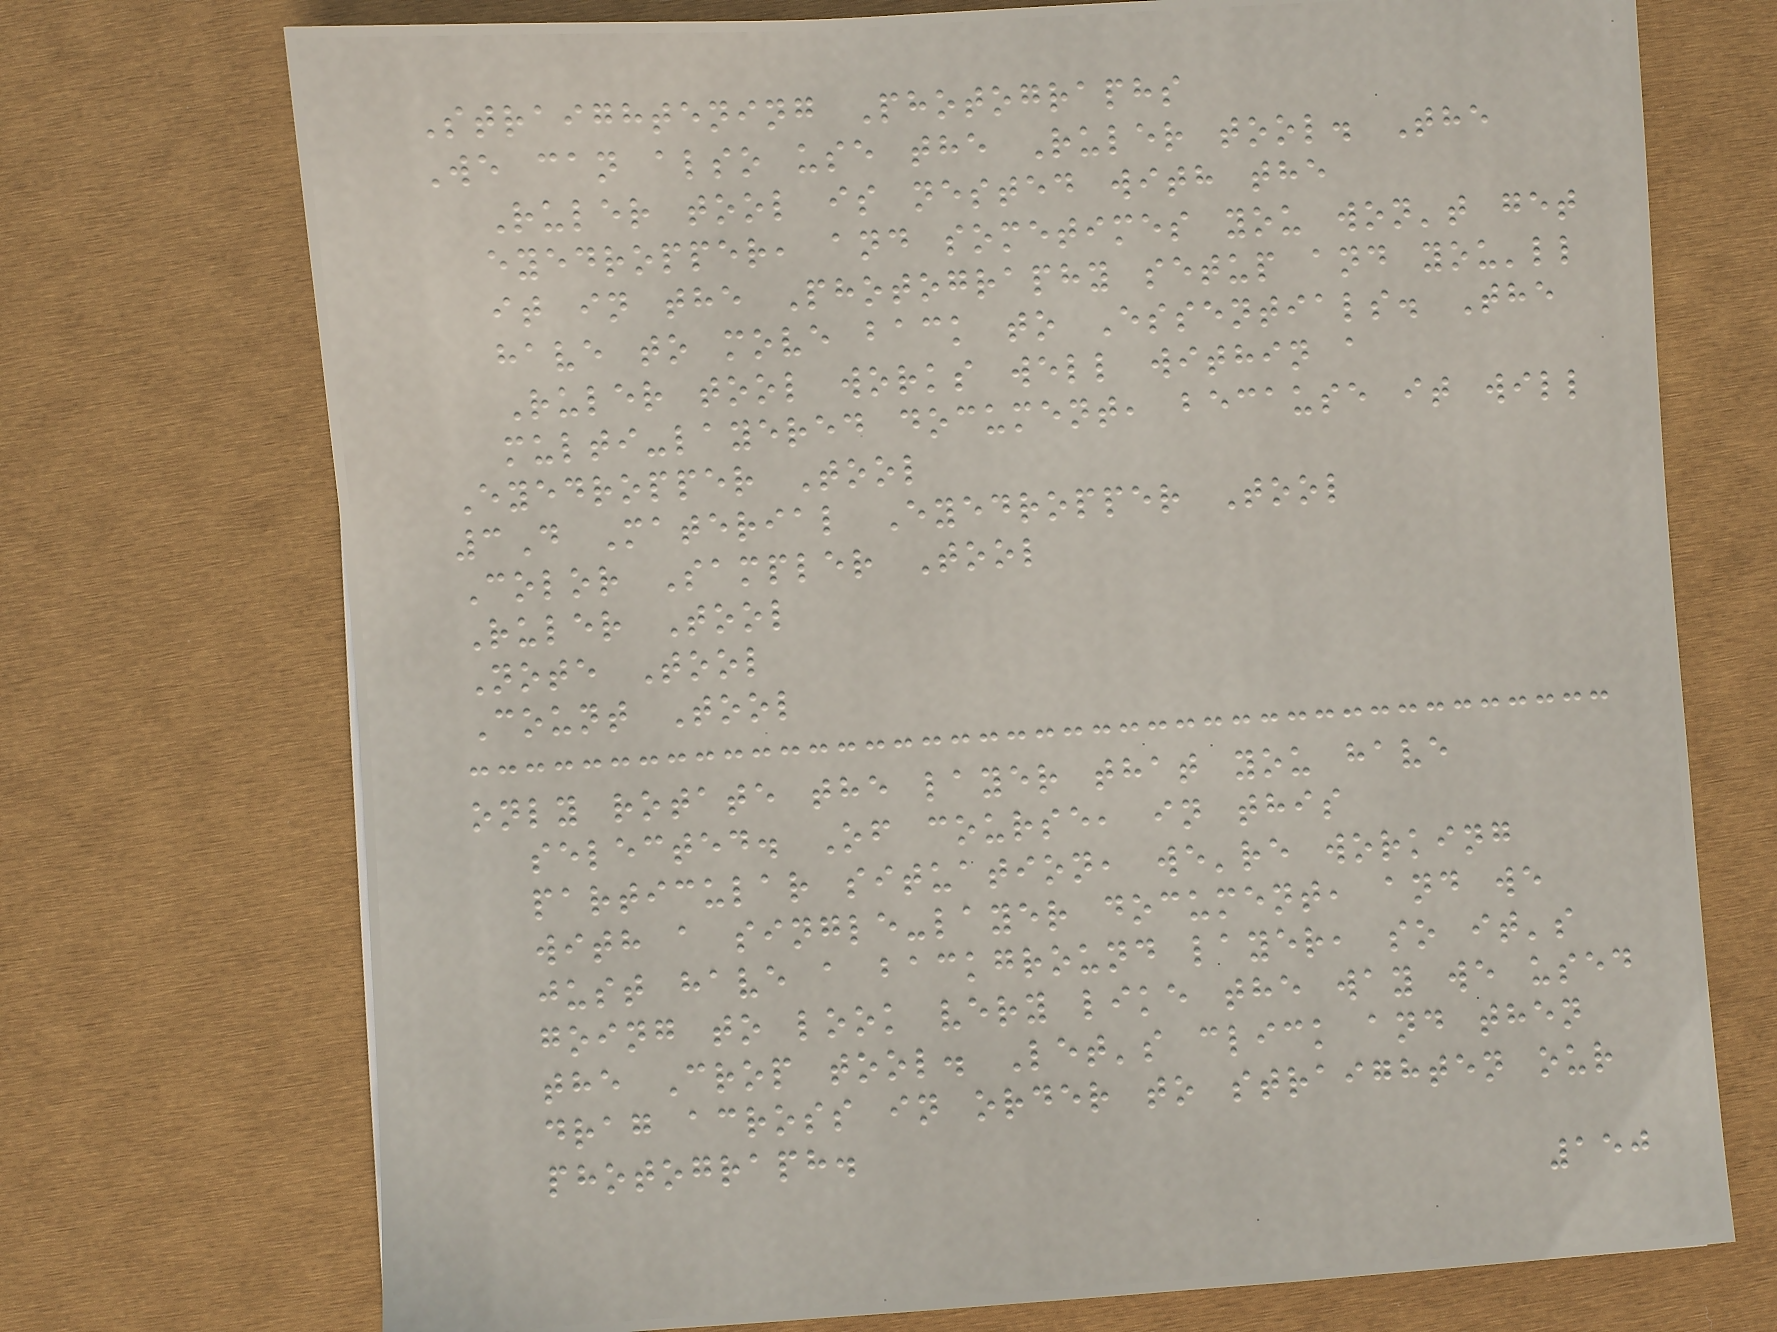Straightening Photographs
We can also use the Ruler tool. The
Ruler tool is nested with the
eyedropper, and sometimes you won't get
it in the Photography setup and you'll
have to move back to Essentials. The
Ruler tool works well within a
multi-layered document, because it will
Eyedropper Tool
3D Material Eyedropper Tool
Color Sampler Tool
Ruler Tool
Note Tool
Count Tool
only rotate the layer that you have
selected. Of course, in this
particular situation, we're working
with a single-layer document, and we
just have a background layer, so it's
going to look very like the way we used
the Crop tool. Let's click and then
drag across in order to straighten our
photograph.
150
